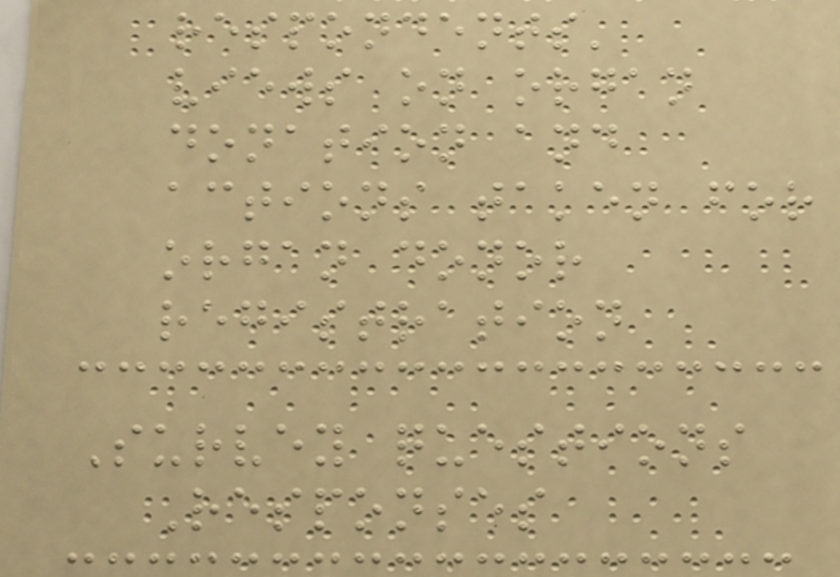respondents'
views on organ
donation and
actions taken for
organ donor
registration
Survey questions
Responses
